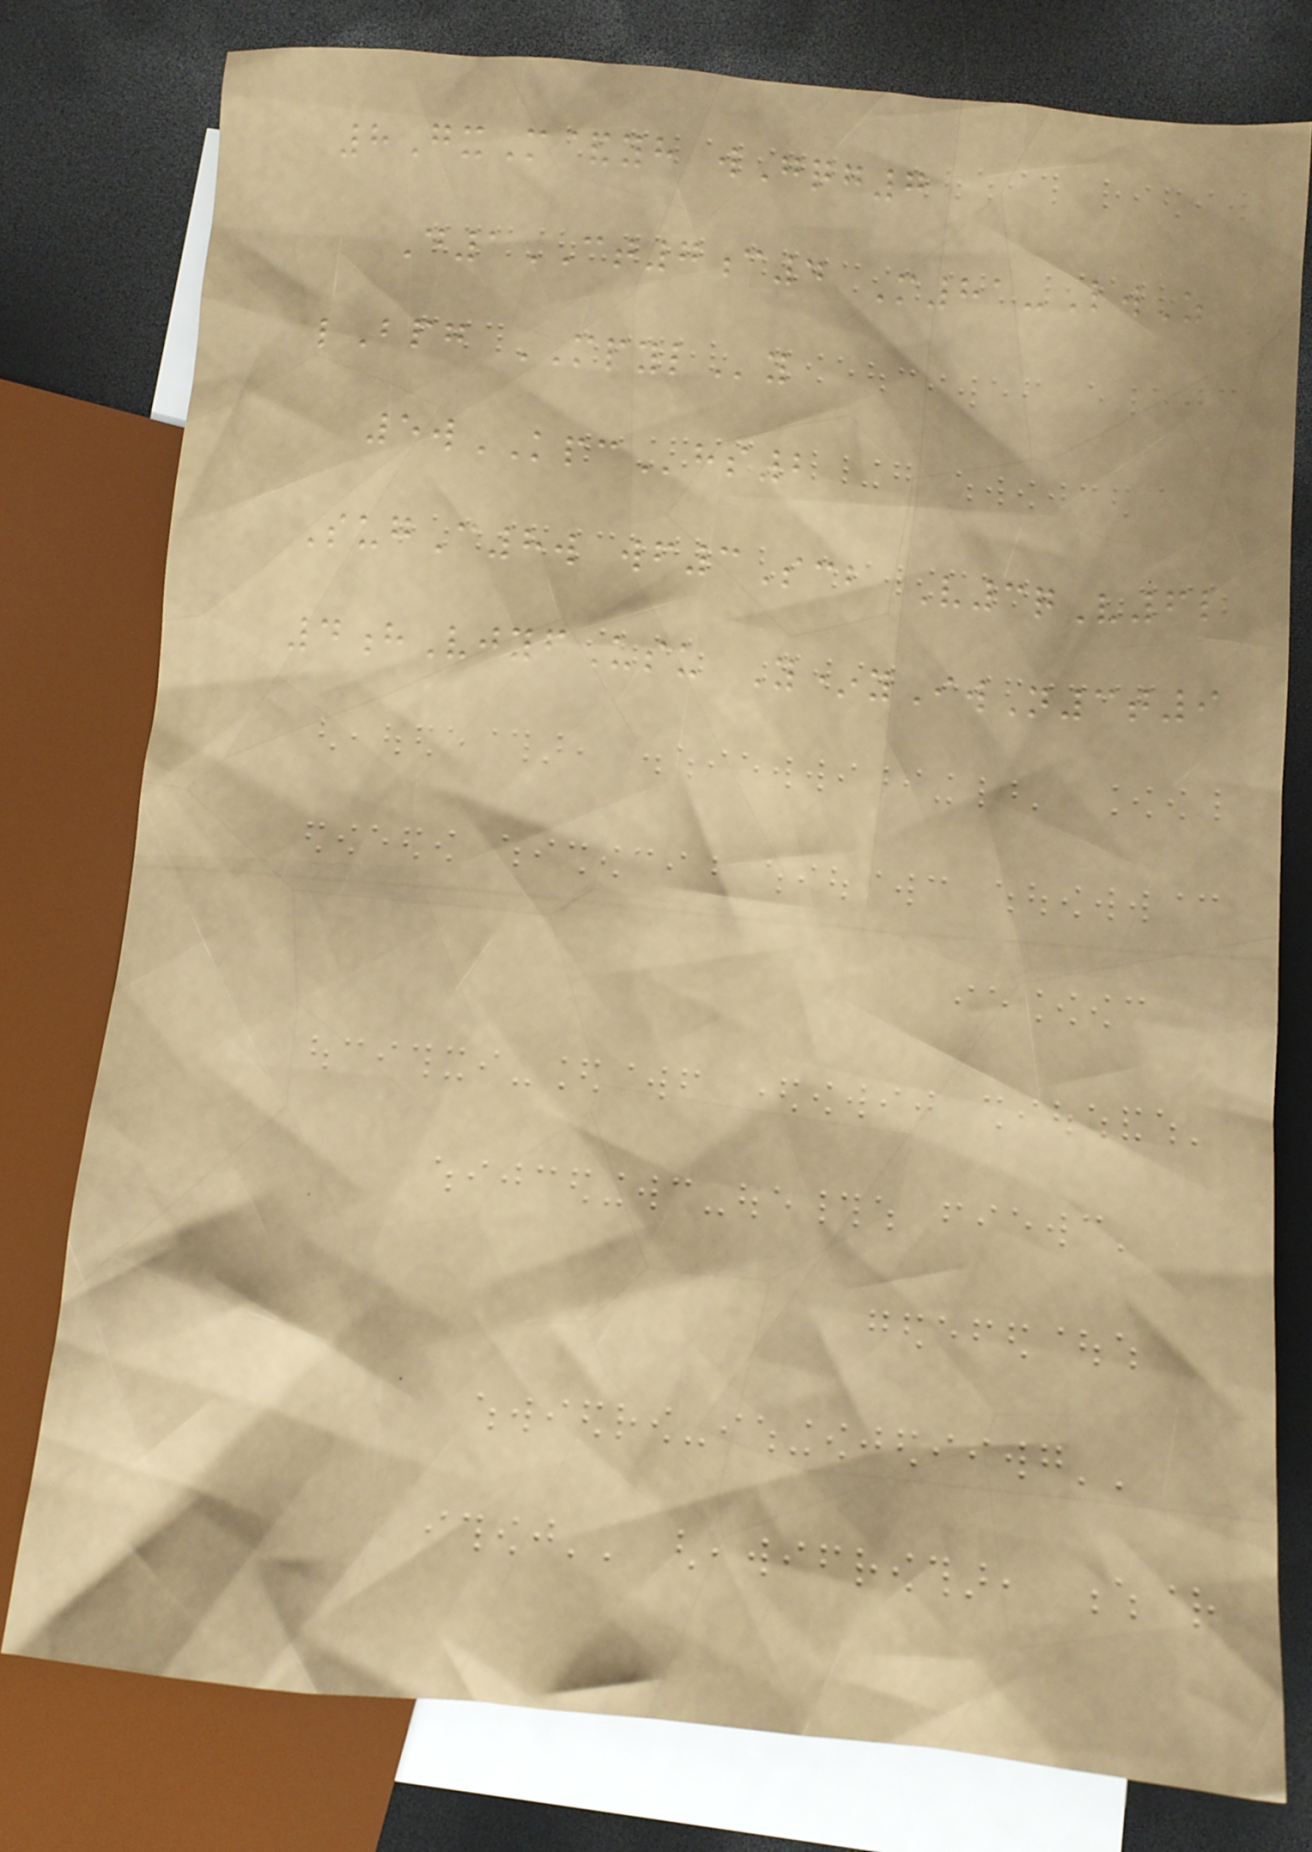8GxM&yh wGqg7
D1CT7c4 M81-LwZ
lBpg MPYLy
5wKPChs2
SugC8w wf3Scb V3qV6l
4hVjyfUsu Y*yIwN3t9
